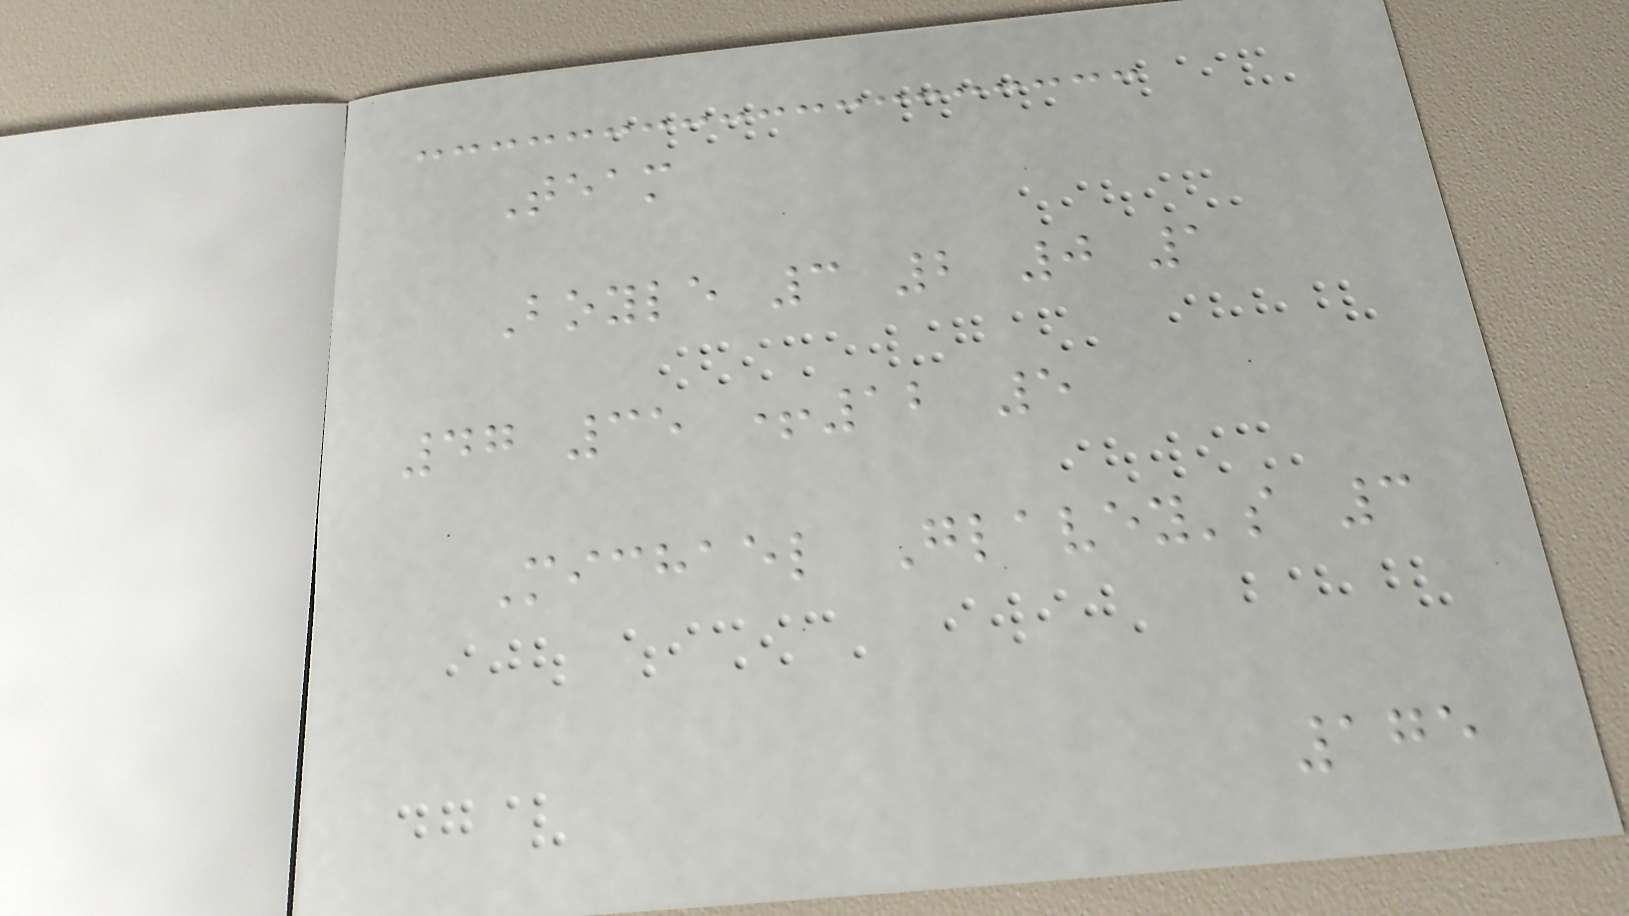Team
Boyle 3 2 0 1
47 35 +12 5
Michael Glavey's 3
175
